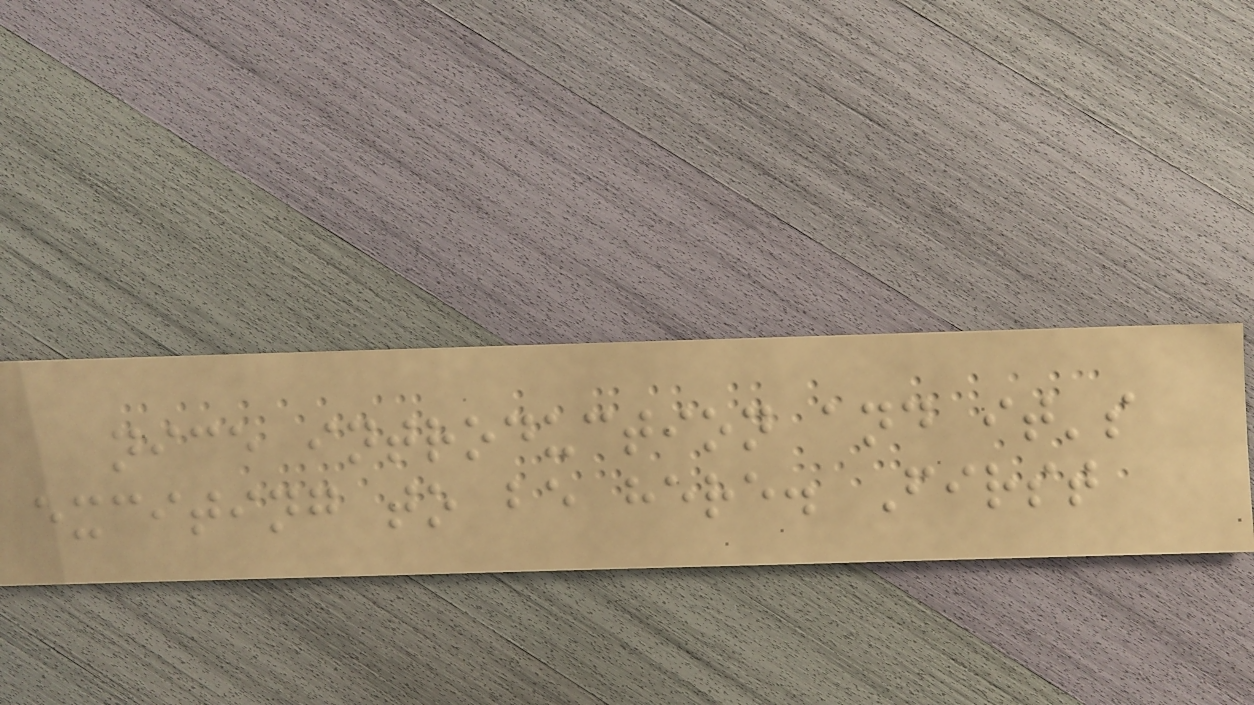nice introduction and it's
exciting to be here. First
